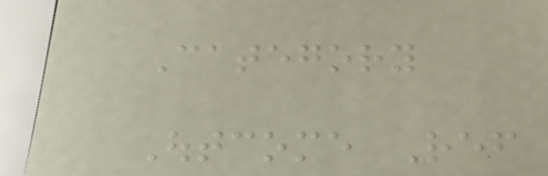Category
Outcome Ref
